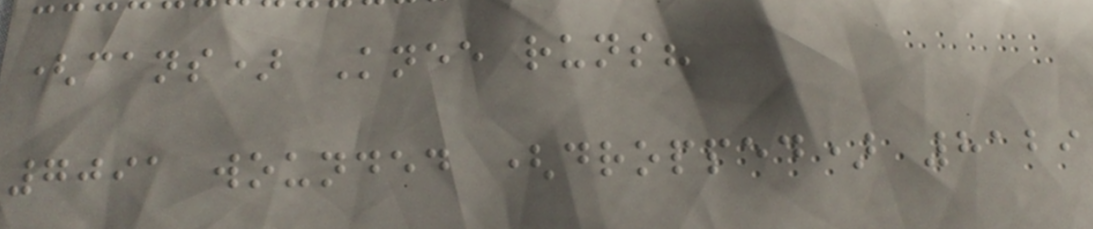(cans) Knee runs?
7091 wounded (dropped) 8129
